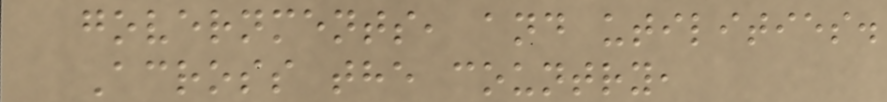governments, and utilities.
Across the country,
